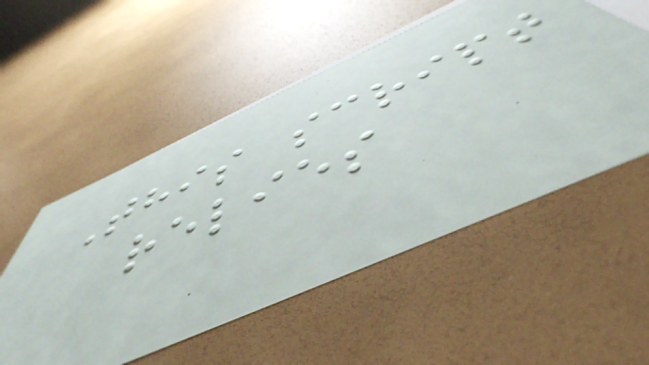This script
relies
